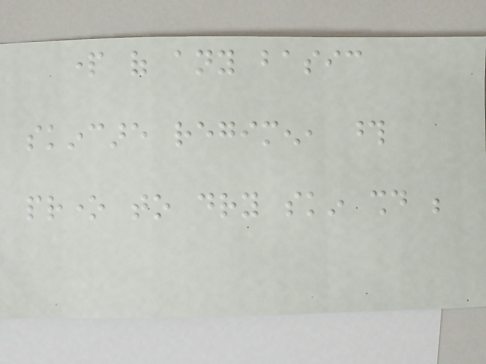part of any basic
skincare regimen, those
prone to dry skin should be
